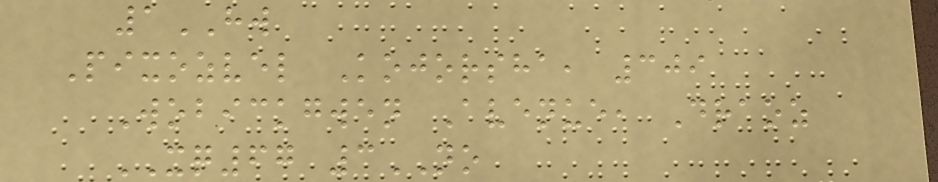1HW
Pixozvel Kojorsha, 309
Wobickgwen Avenue, Draoz
XQ67 3NO
